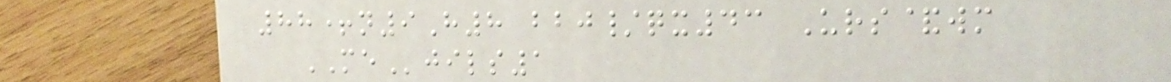88+n9H8 bbj/qx43 Urs&wm
MEjils1
